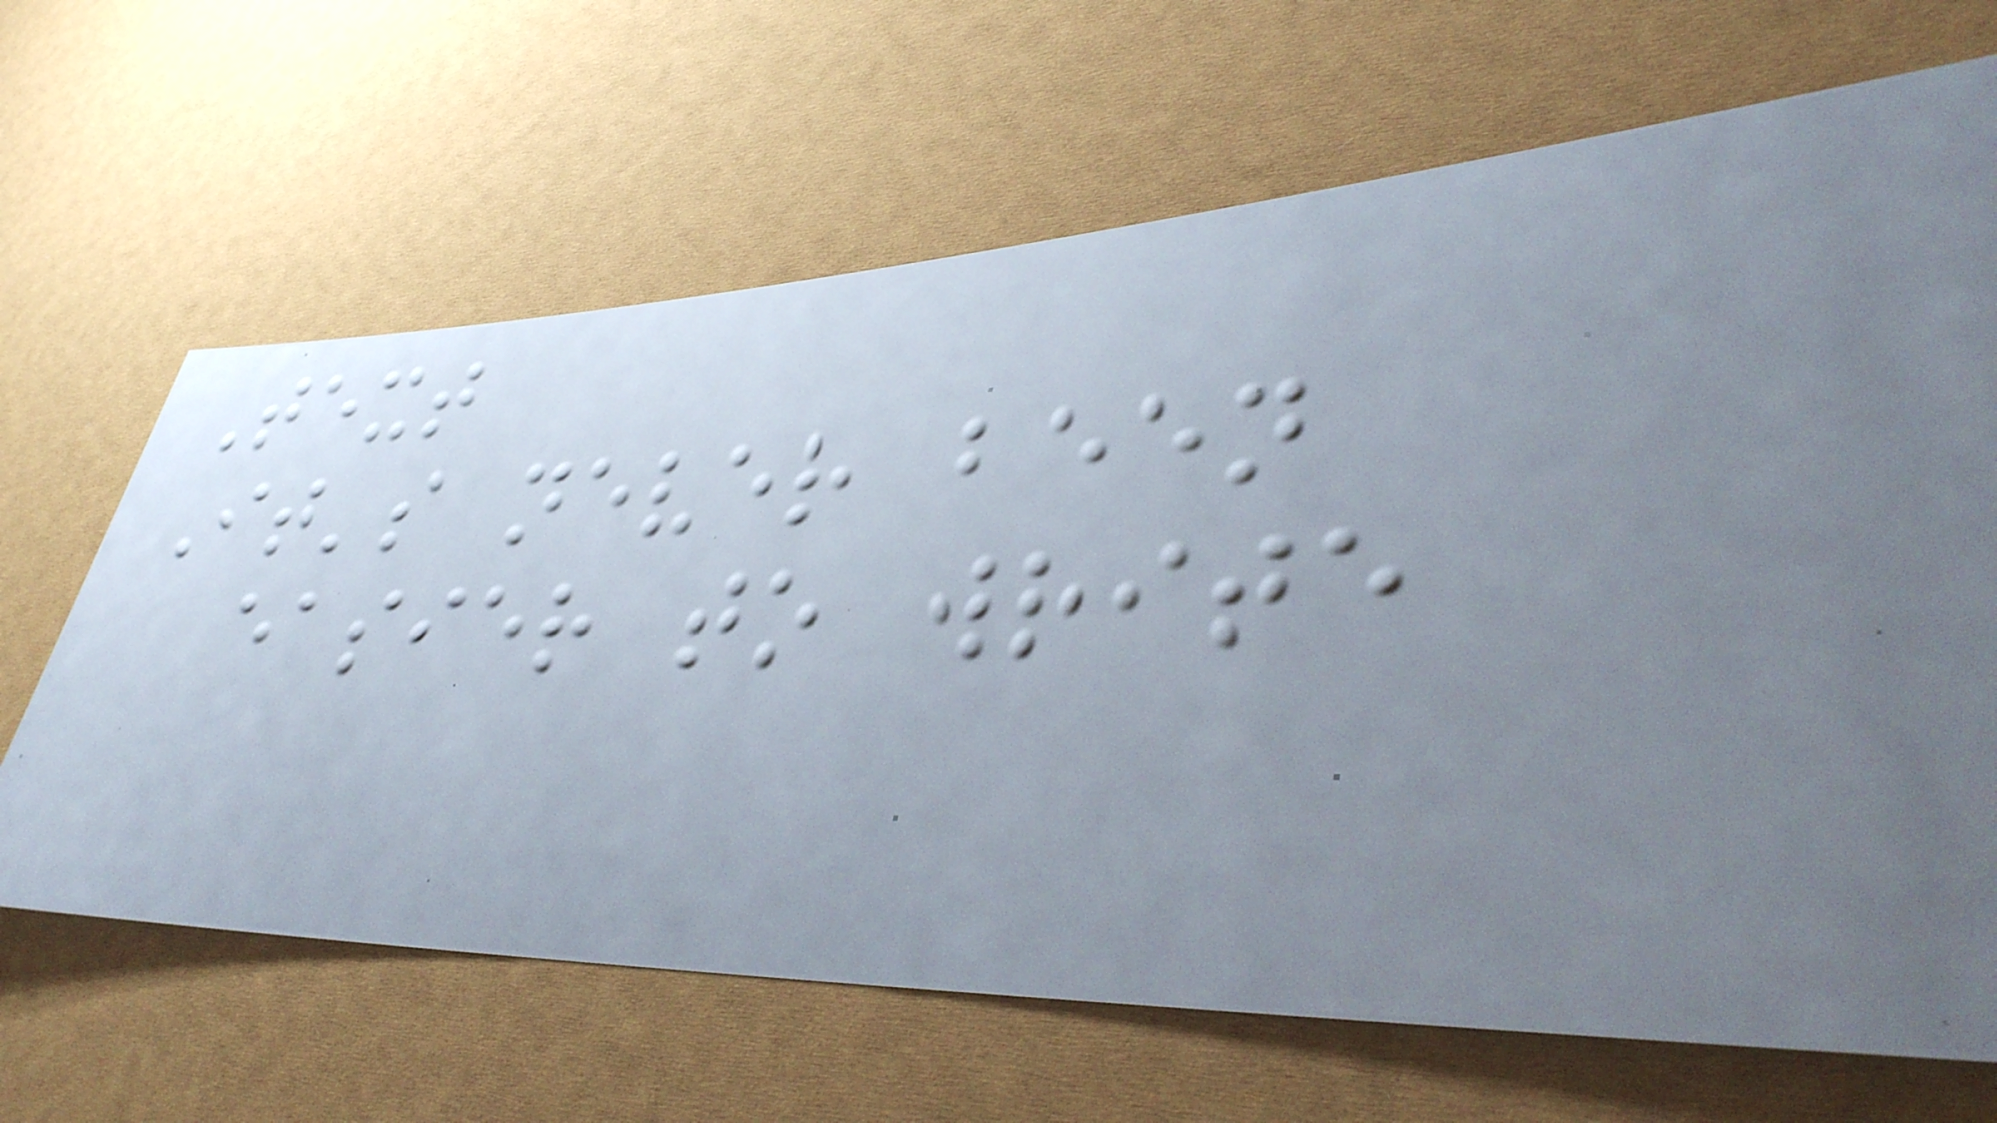Text
It's never been
easier to write
